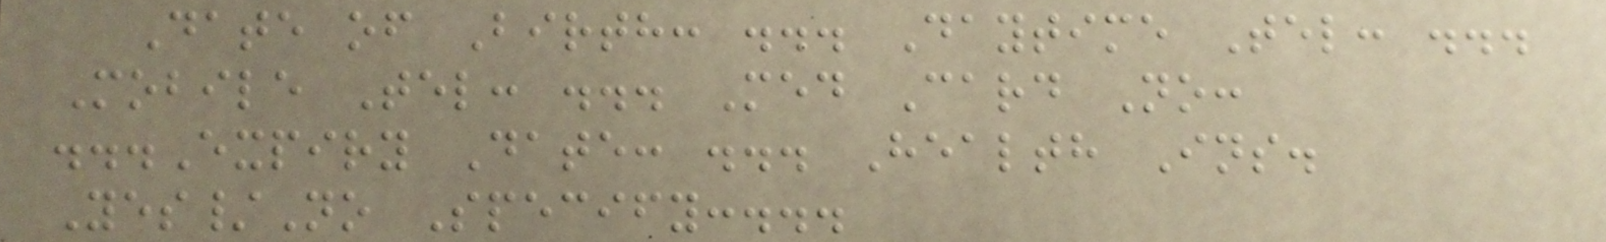Date of Birth: ... Daytime Tel: ...
Mobile Tel: ... Med Card No:
...Expiry Date: ... Health Ins.
Yes/No Specify:...
